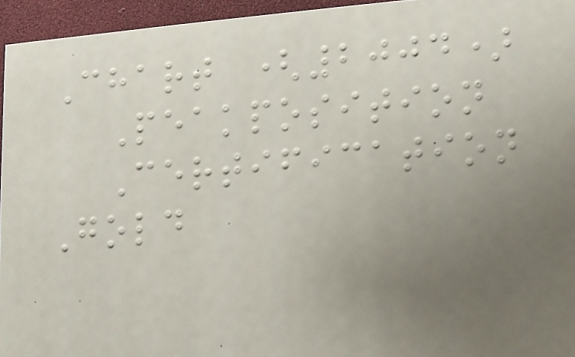Chart (2004)
Peakposition
Certification
Gold
